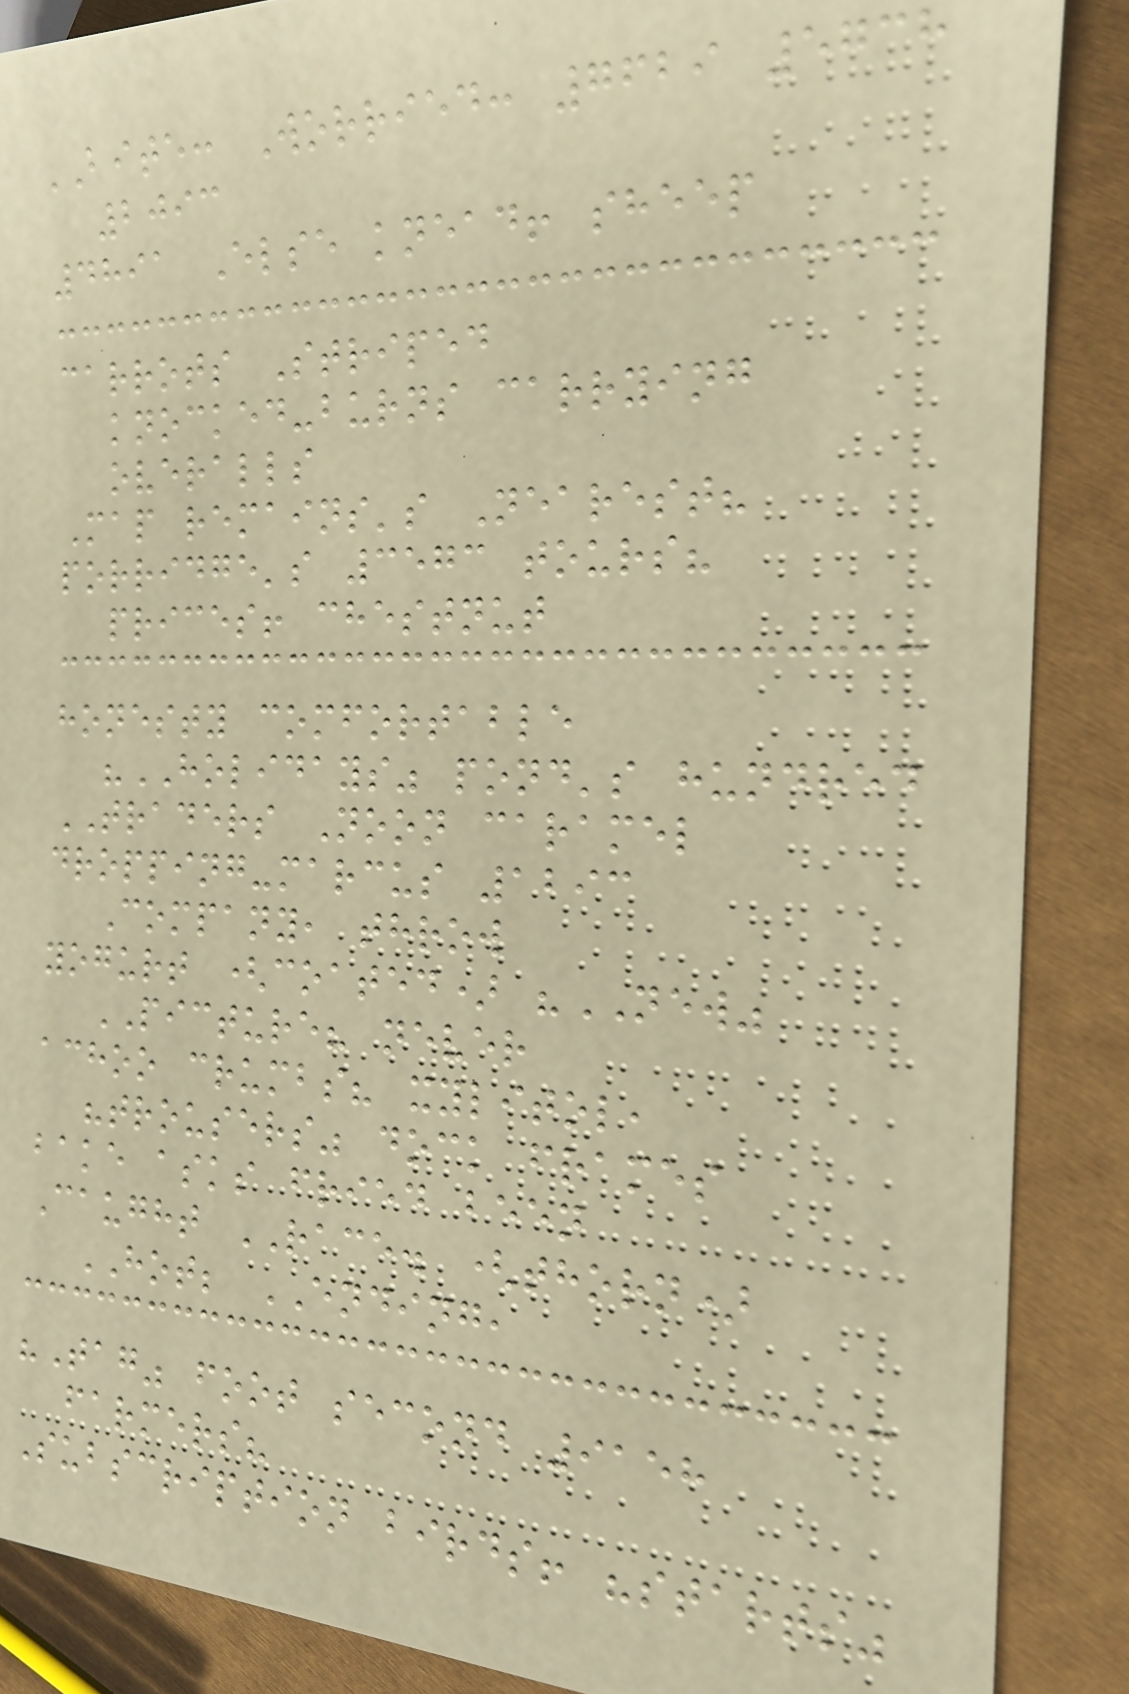BITE: Worried: 7629 5738
2093
4891 Else knead! sheep
carrots Striped
knocked-burns carrying
overalls
Map remains's Nearest?
porridge's 3573 tours?
prices! chestnut
honesty comfortable
"HOLIDAYS" pond's hundred
TRADERS Noon caramel
dropping-marcus 1293
Company, throw
yogurt (coated) "NEW"
PICTURE? never
achoo crumbs? xylitol,
"trousers" dock frames
bake asks fried been
Caught RACE. (thorn)
HOT; ENDING,
"Tag" foot second 9158
farmers?
Subscription birds! "starts"
